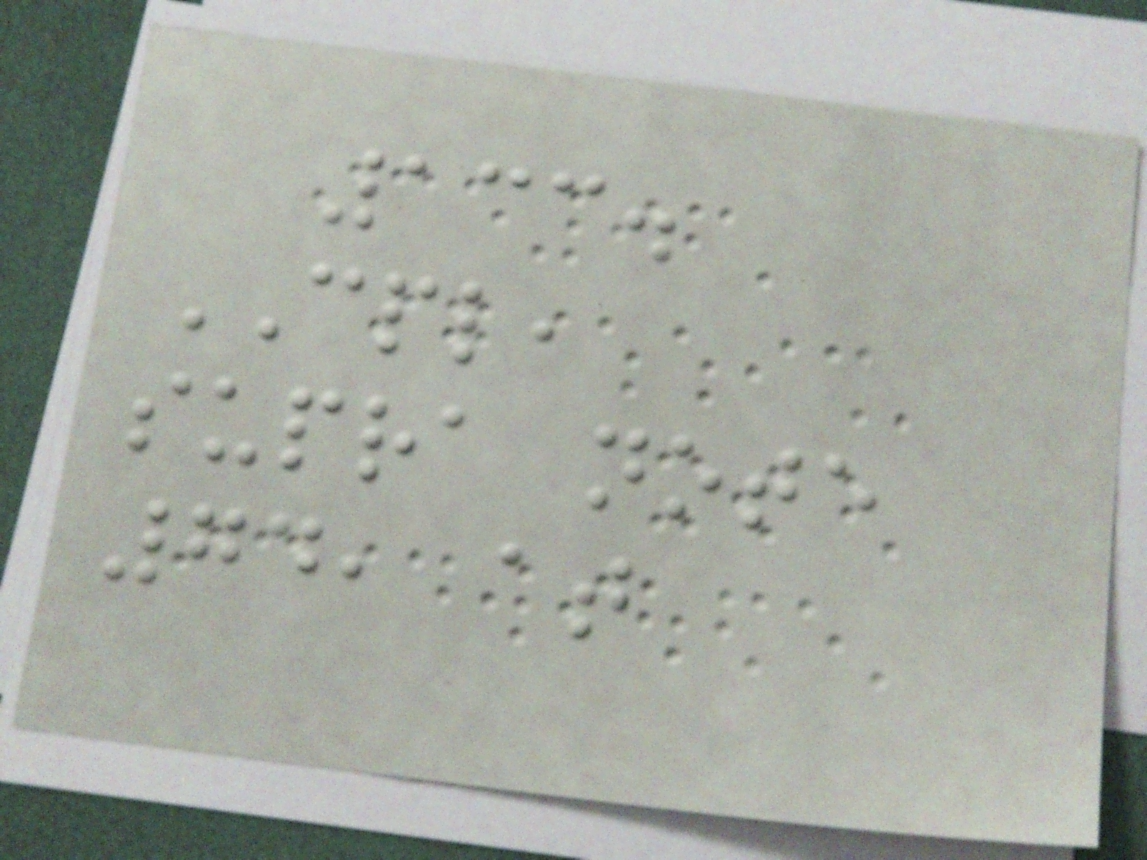133.
CPL,
supra note
74, at
